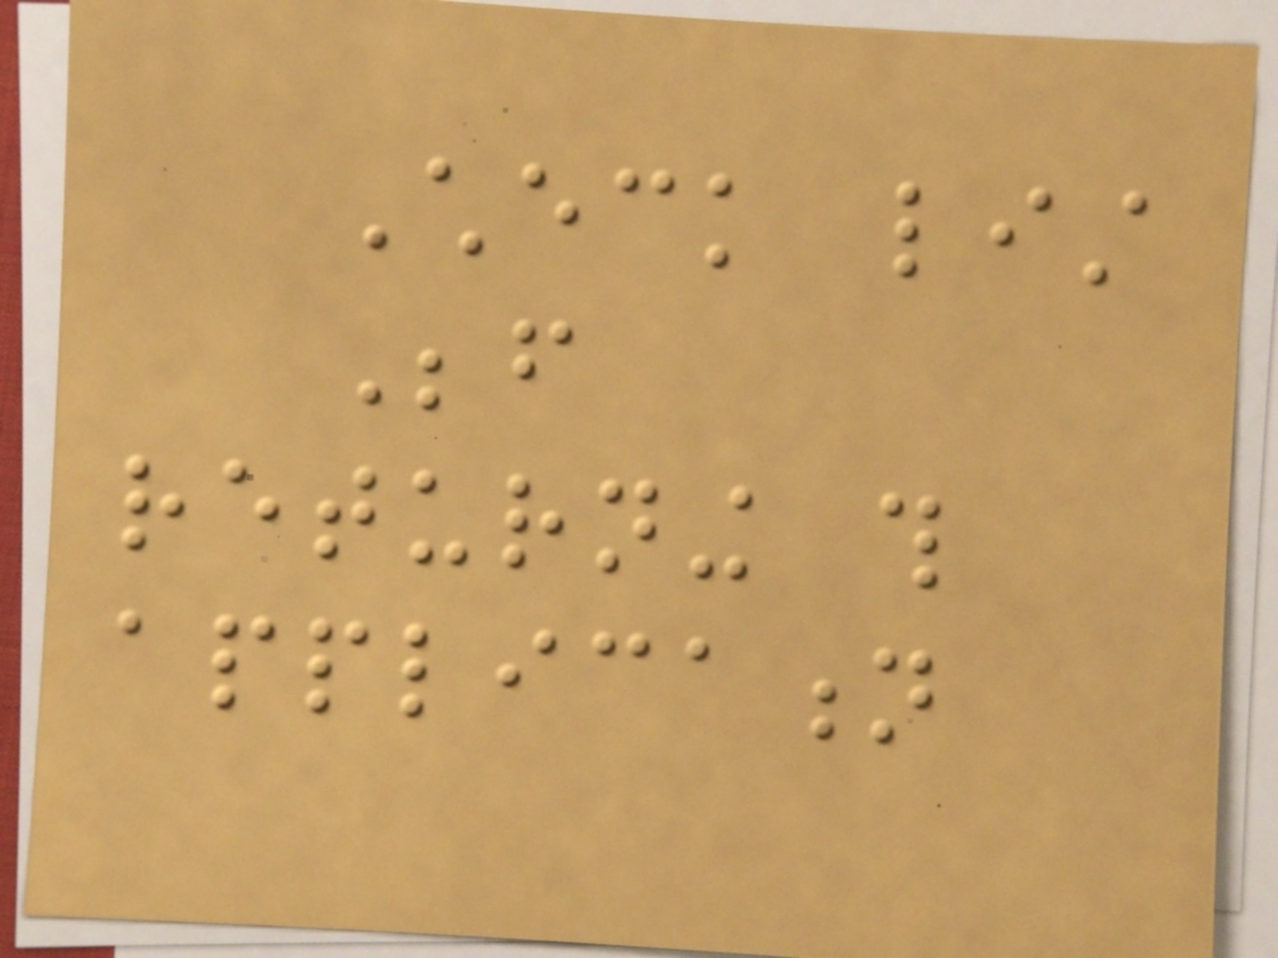Check list
Before
returning this
application
